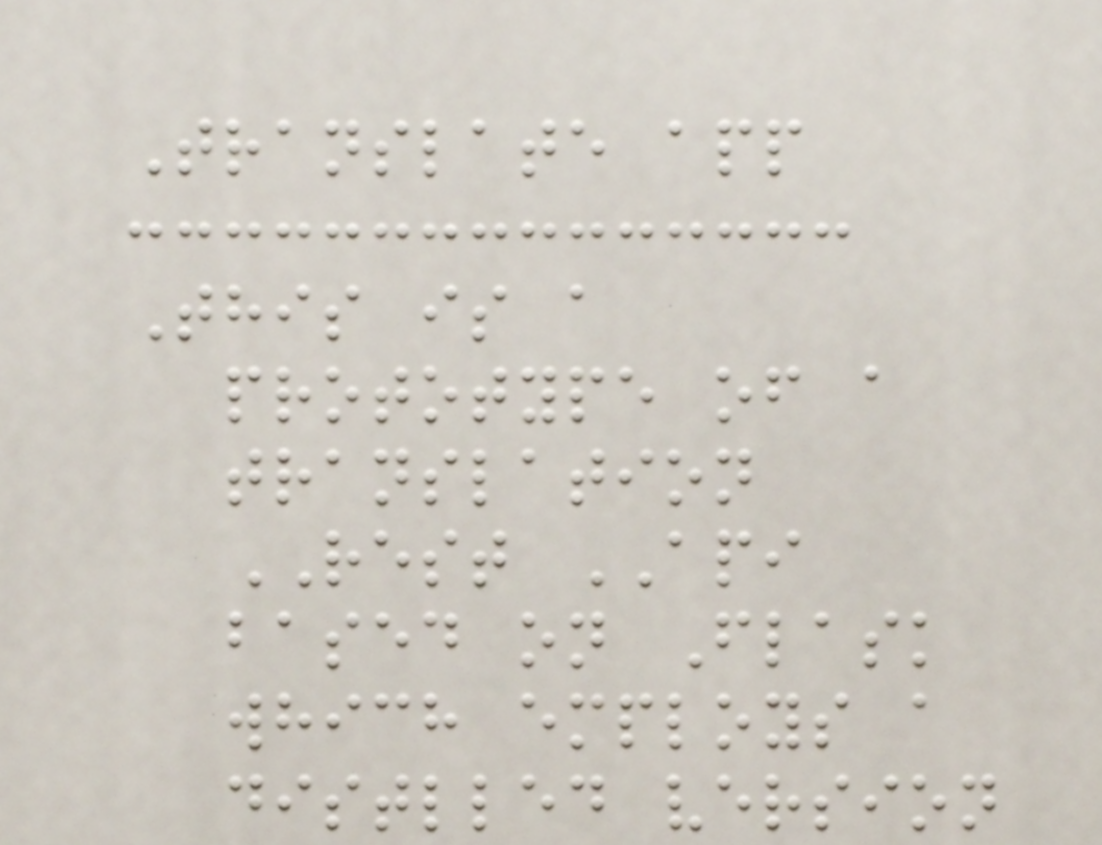Translate app
This is a
prototype of a
translation
REST API
based on Flask
which employs a
distlled version
